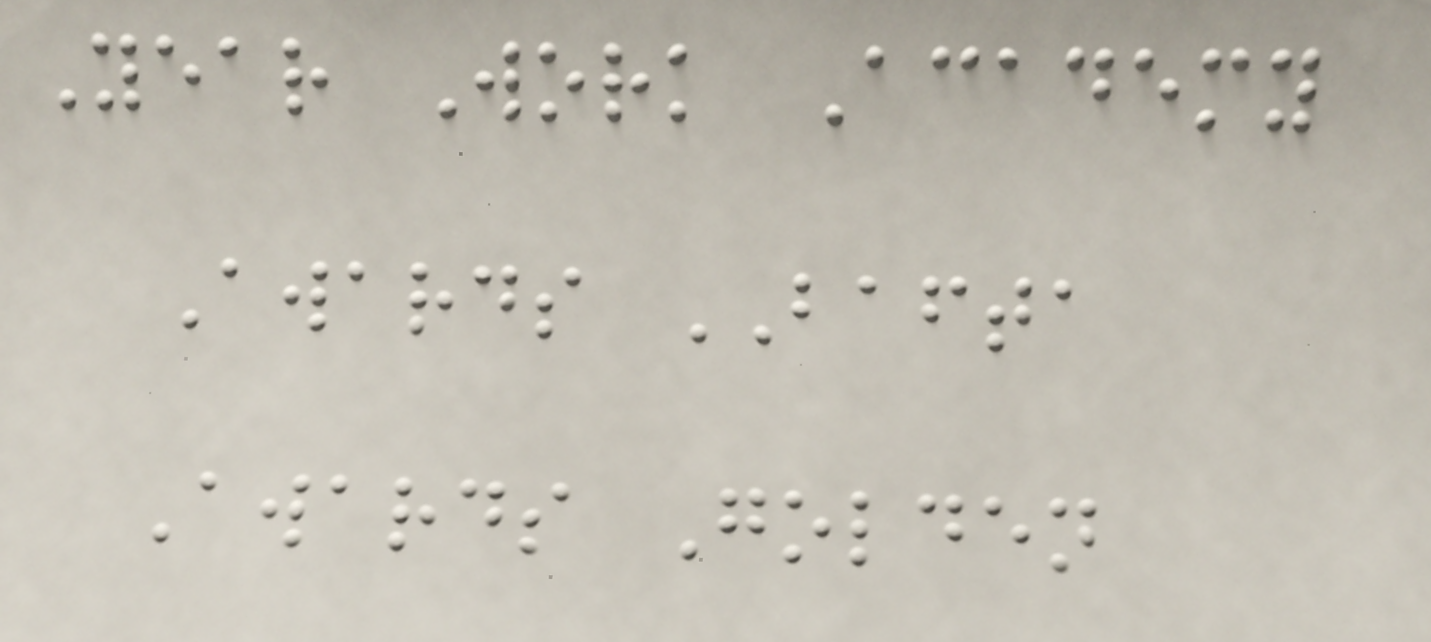Year Work Academy
Awards BAFTA
Awards Golden
